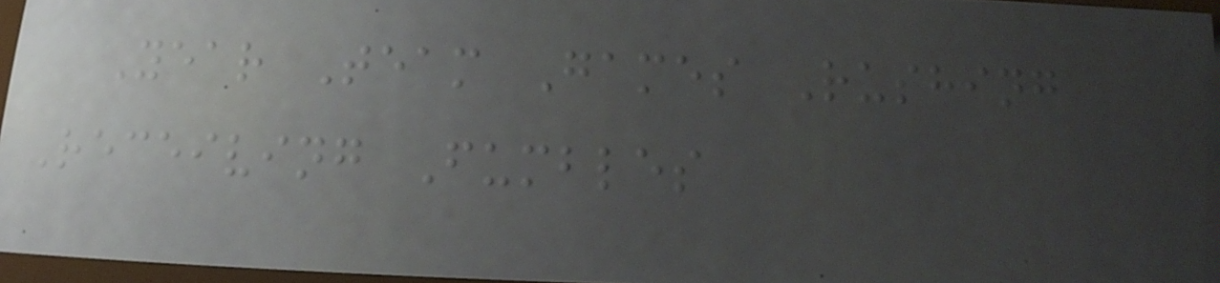Year Team Games Rushing
Receiving Fumbles
